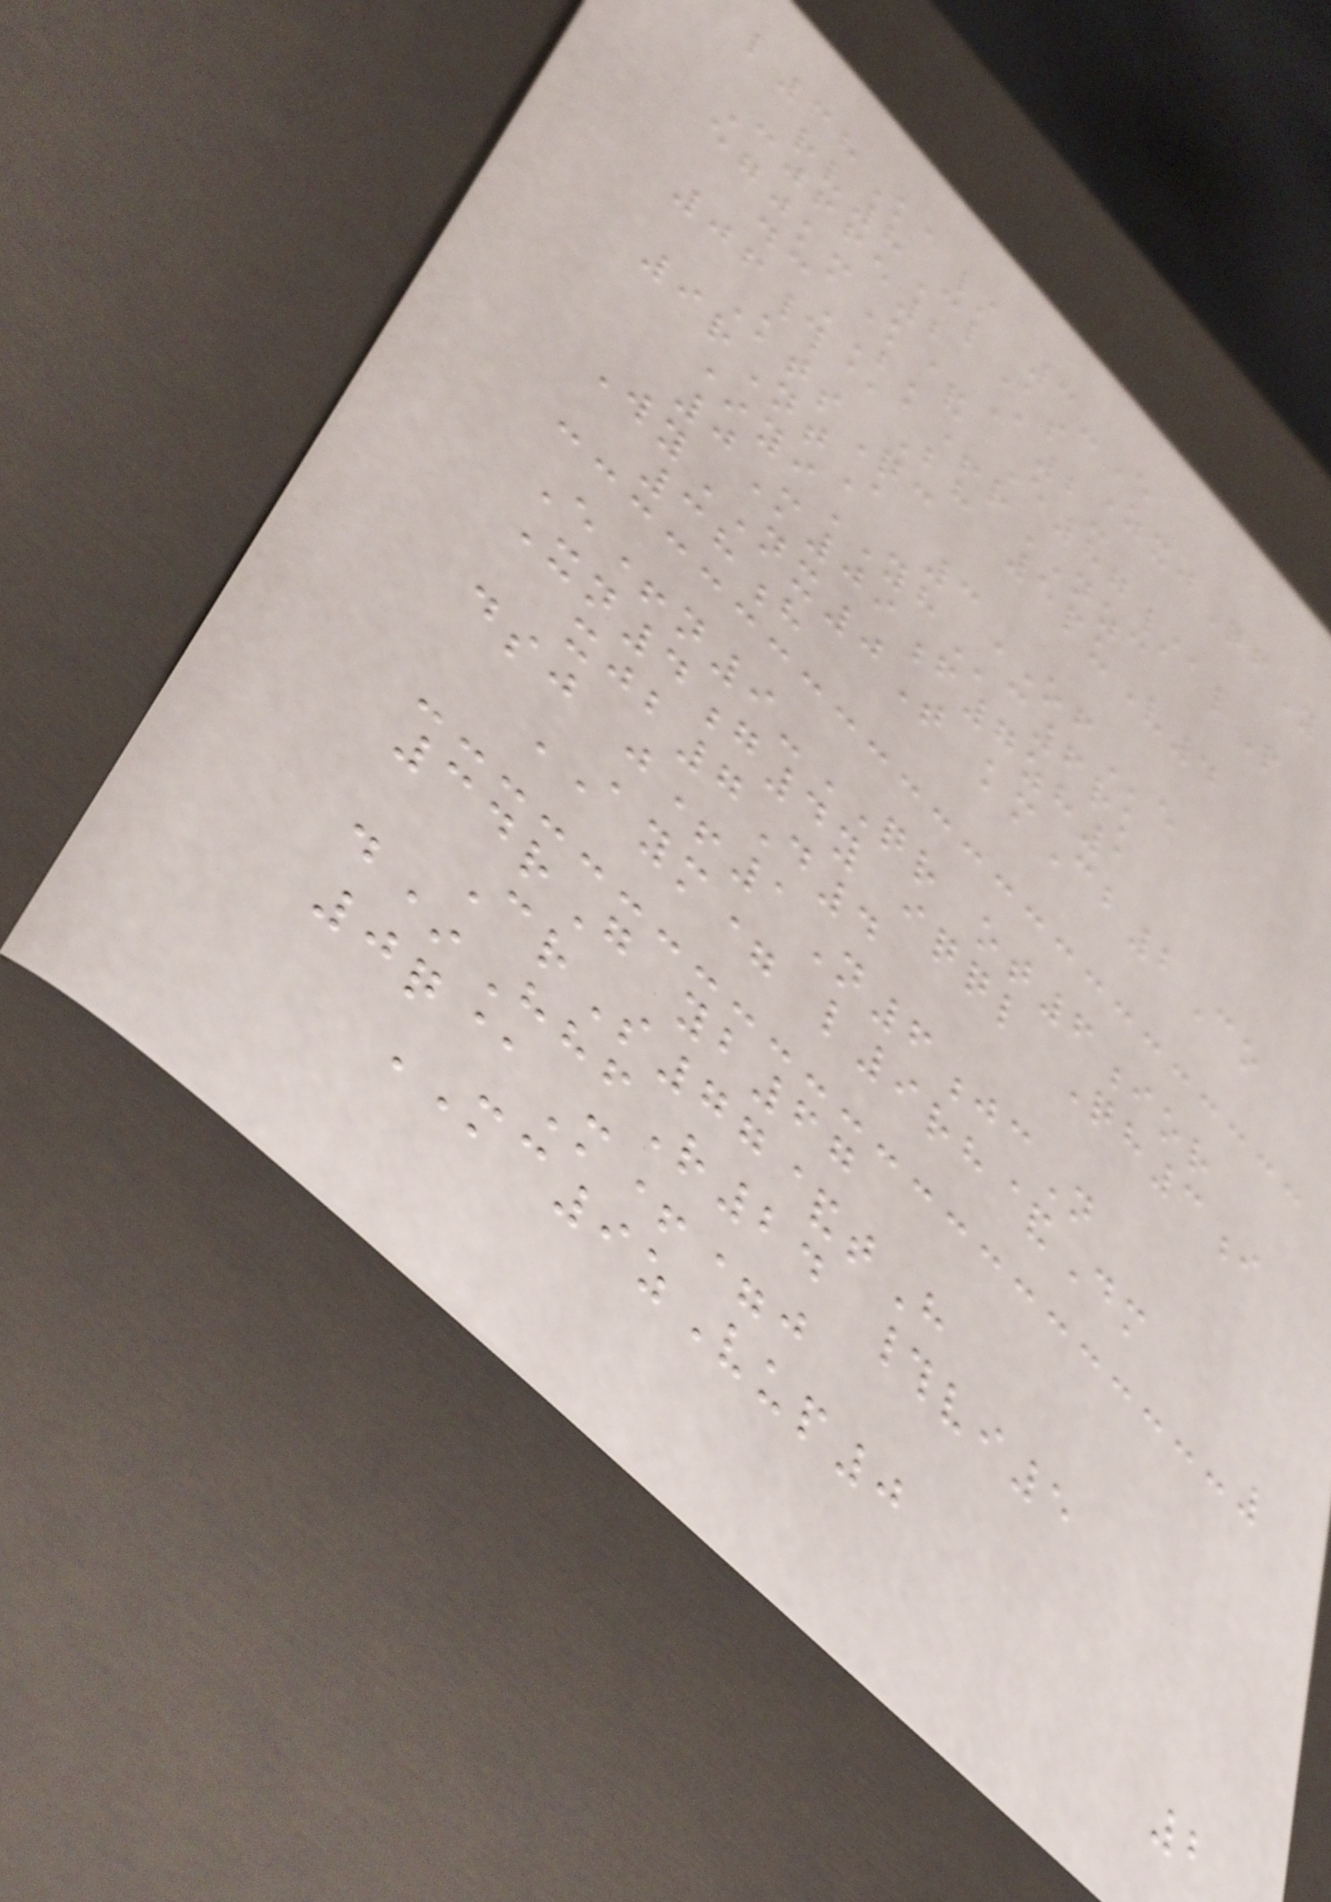l38Ka/ 3-E
rv8ClAs ZxjQfY
Cjffe2 A2-
egjkmK& E87/alP
dcBK+rNZC
06#@Bh 5puV4
KtsQc
9rNtA 3OFe
*yiYHc6rk
0M09f7zh1
WyNX0T kmCb2Co
38h
E+n9-QR ot6ior
Xn4g4y iqql Qh3i
xjb7D4
dsj j+1N6jcN
AYM= l9rh&Dm
34rG yb67
CrS77&tH
d*HhfR24 #vi5
0q@M+=j
MC9zVup0
2
